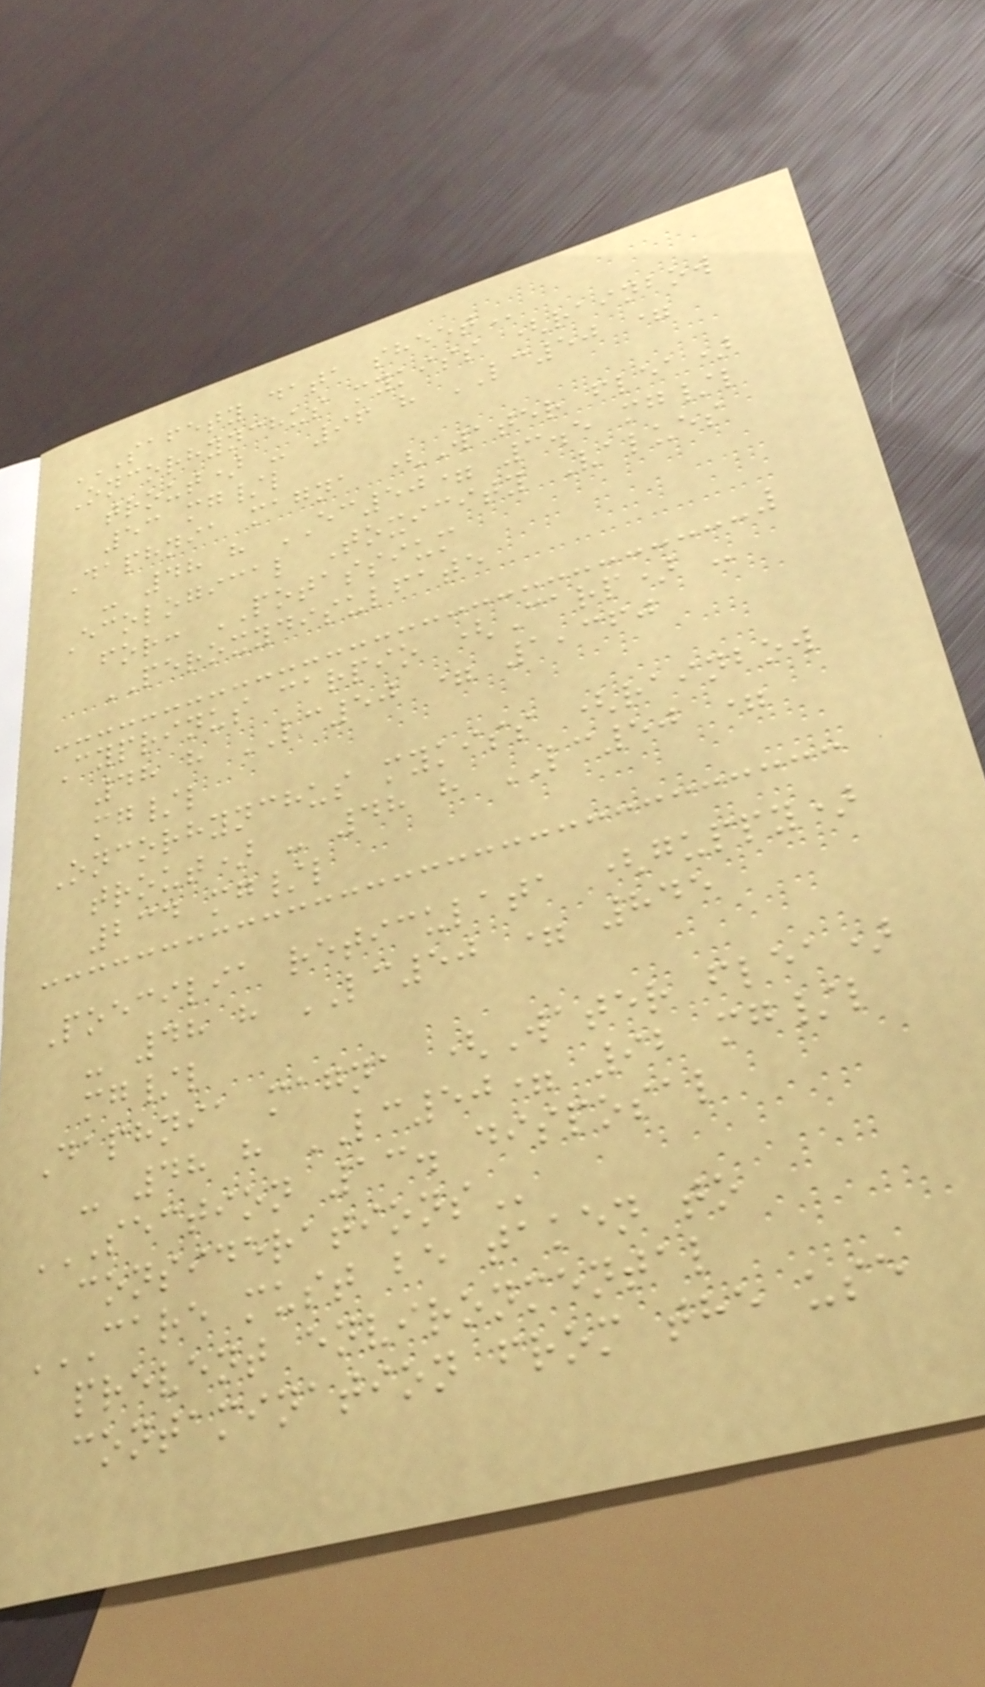SAFETY DATA SHEET
Oncorhynchus mykiss (rainbow
trout) - 96 h LC50 =
53 mg/l
Daphnia magna (Water flea)
- 48 h EC50= 3.5 mg/l
Ecological Toxicity Values
for: POTASSIUM
PEROXYDISULFATE
Cyprinus carpio (Carp) -
48 h LC50 = 1,360
mg/l
Oncorhynchus mykiss (rainbow
trout) - 48 h LC50 =
234 mg/l
Poecilia reticulata (guppy)
- 48 h LC50 = 845
mg/l
Daphnia magna (Water flea)
- 48 h LC50= 92 mg/l
SECTION 13. DISPOSAL
CONSIDERATIONS
CARE MUST BE TAKEN TO
PREVENT ENVIRONMENTAL
CONTAMINATION FROM THE USE
